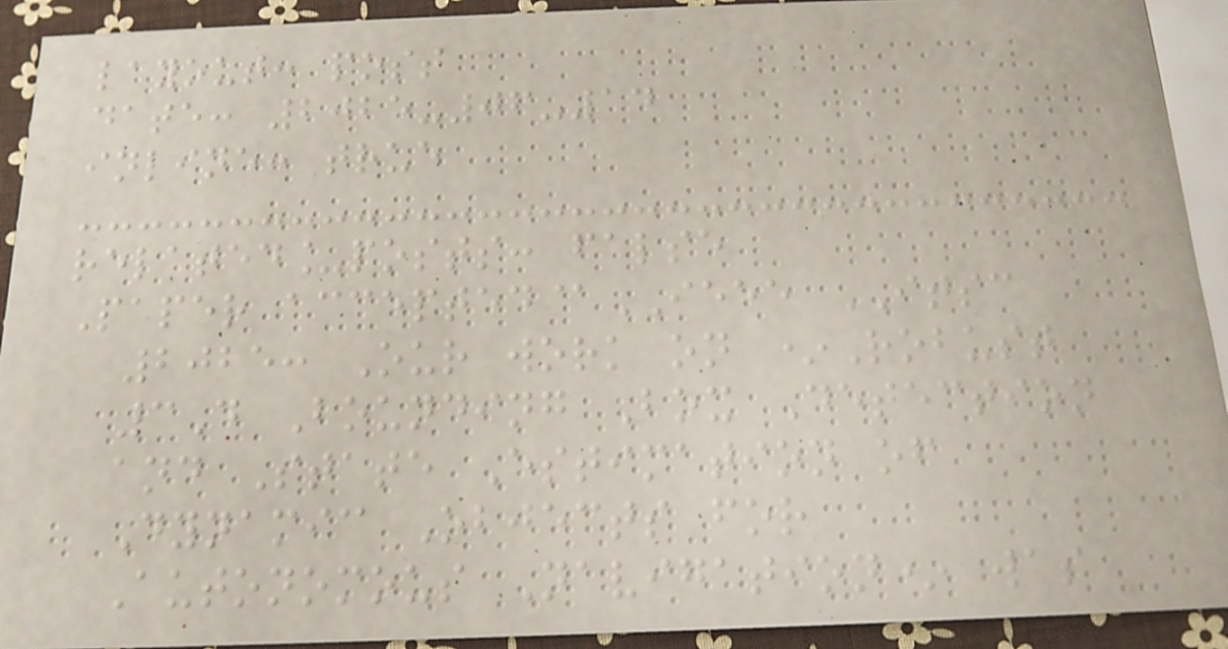layout: post
date: 2025-06-14
inline: true
related_posts: false
Paper accepted@IEEE ITSC
2025: Our work on *Robust
3D Bounding Box Detection
and State Estimation of
Dynamic Objects for
Autonomous Navigation* was
